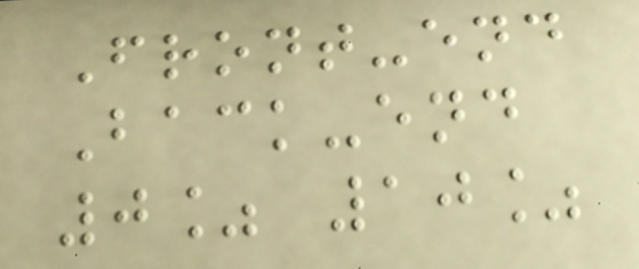Front-end
Back-end
0% 10%
